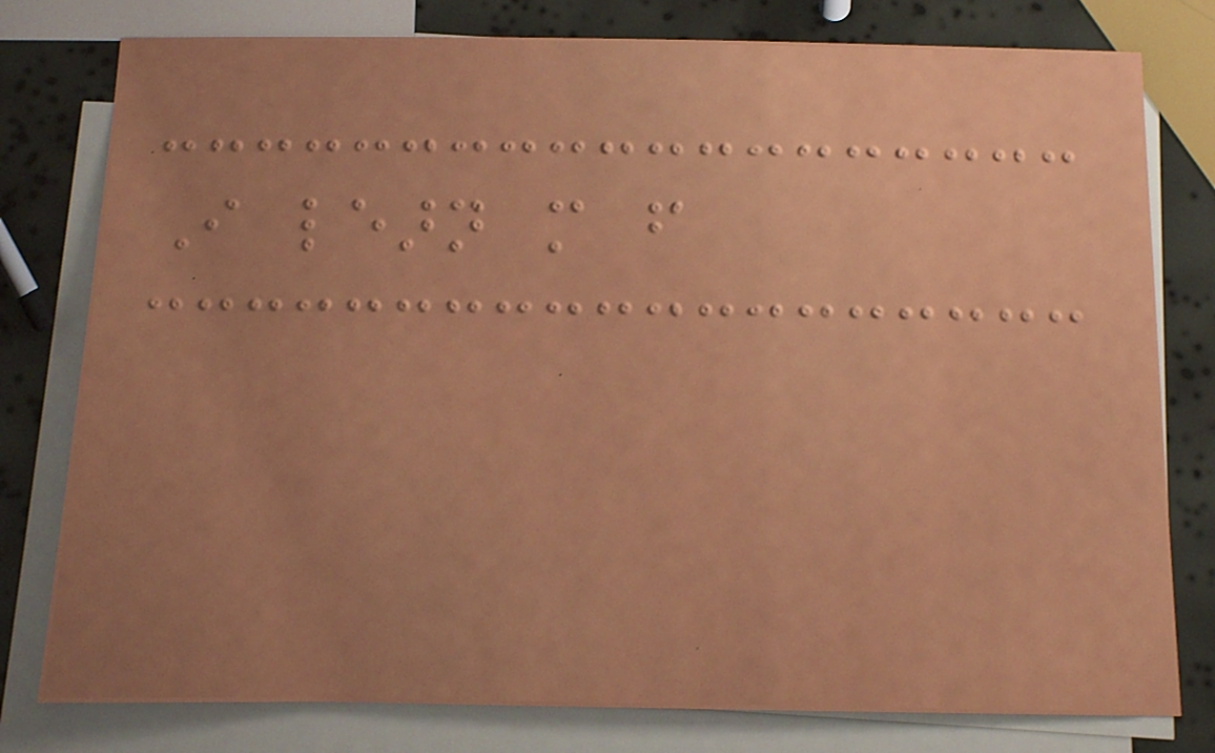I learn more from
